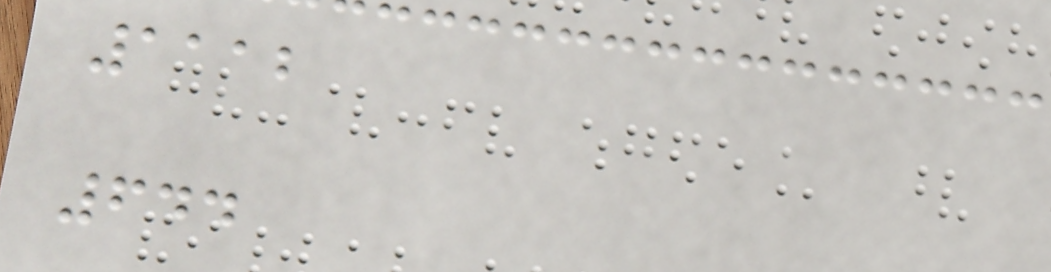1112
644
